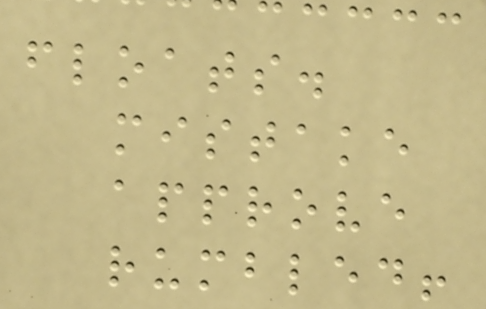floats.
mistake
approve
rumbled!
